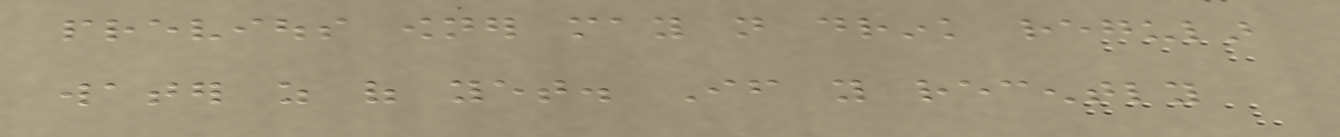previous owner may not drink regular
water as of yet. If you recently
